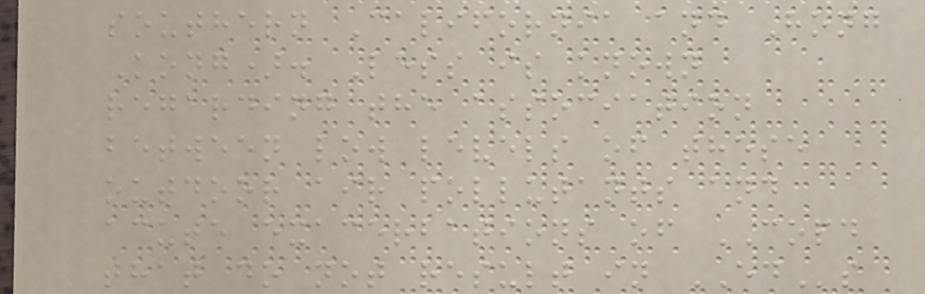southern California and Hong
Kong). Less is known
regarding the association
between low levels of these
outdoor air pollutants and
acute exacerbations of COPD
that do not result in EDs
